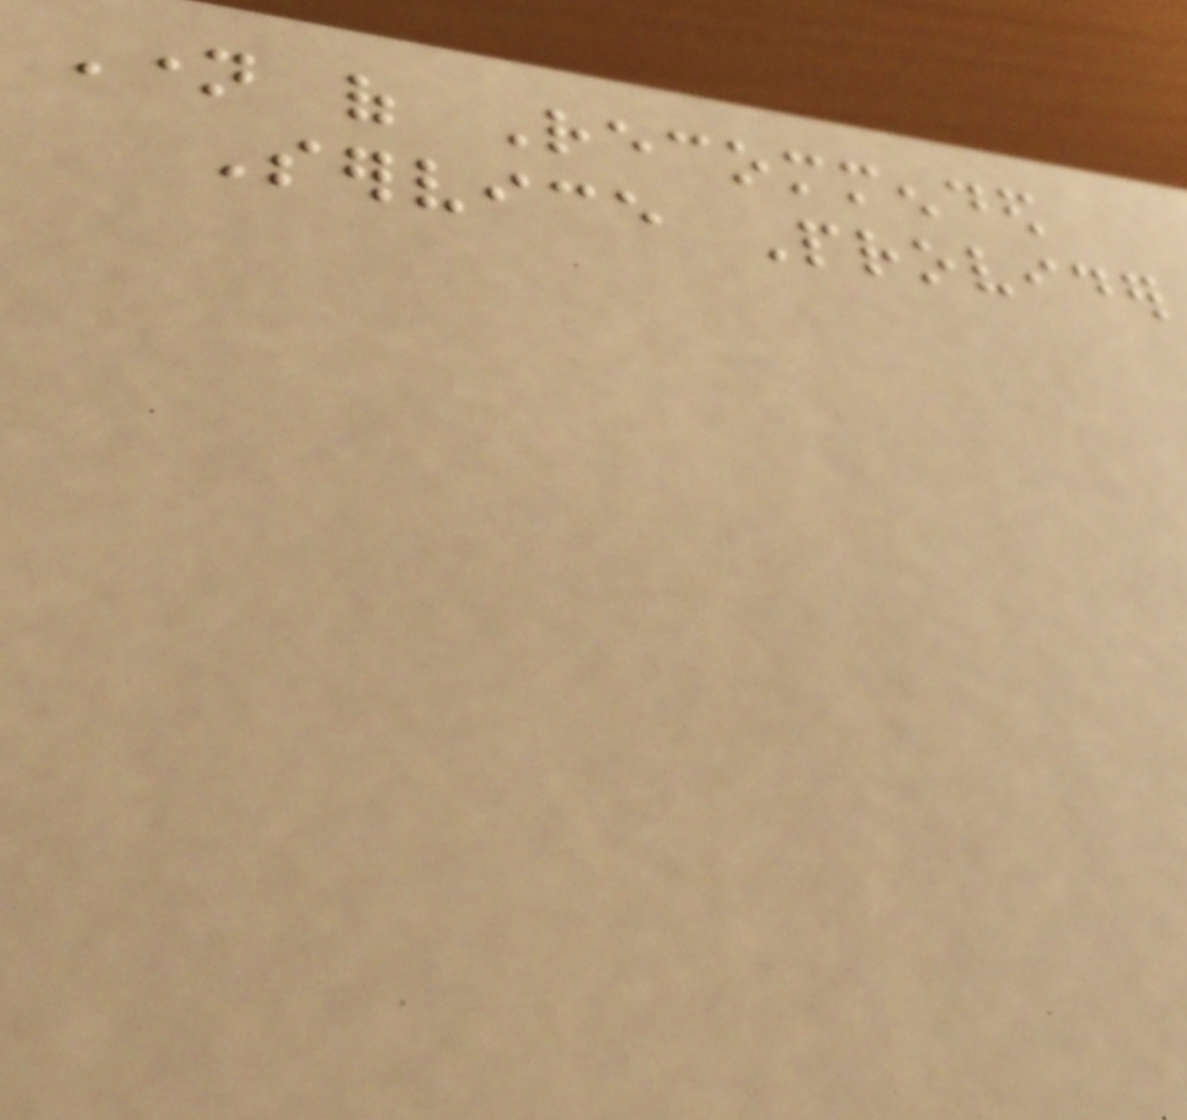Name of Recommended
Service Provider
